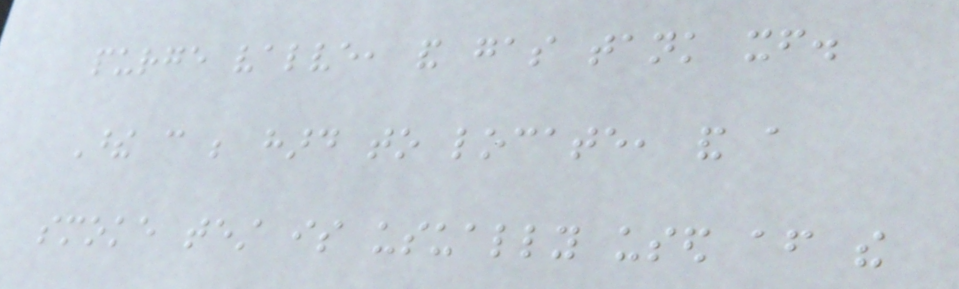purge valve, and gas tank itself.
These can be hard to locate, and a
smoke test is usually used after the
